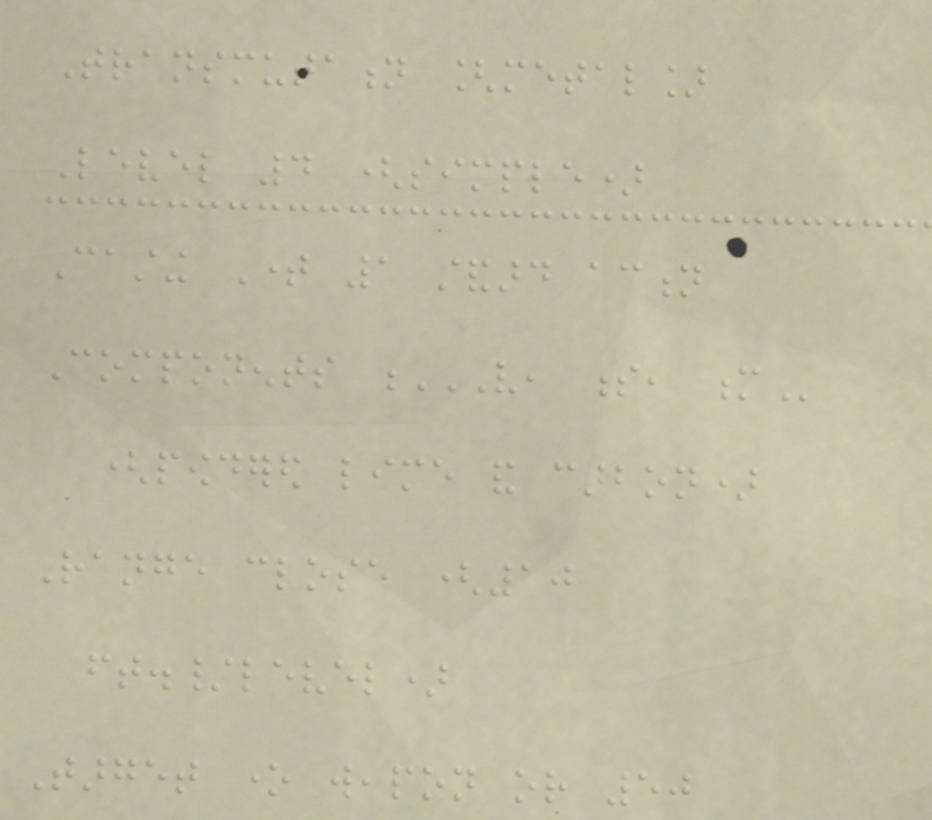Transmutation [metal]
Level 4 (simple)
Casting Time 1 standard action
Components V, S, M
(powdered lime and carbon)
Range close (10
ft./level)
Target one weapon or 50
